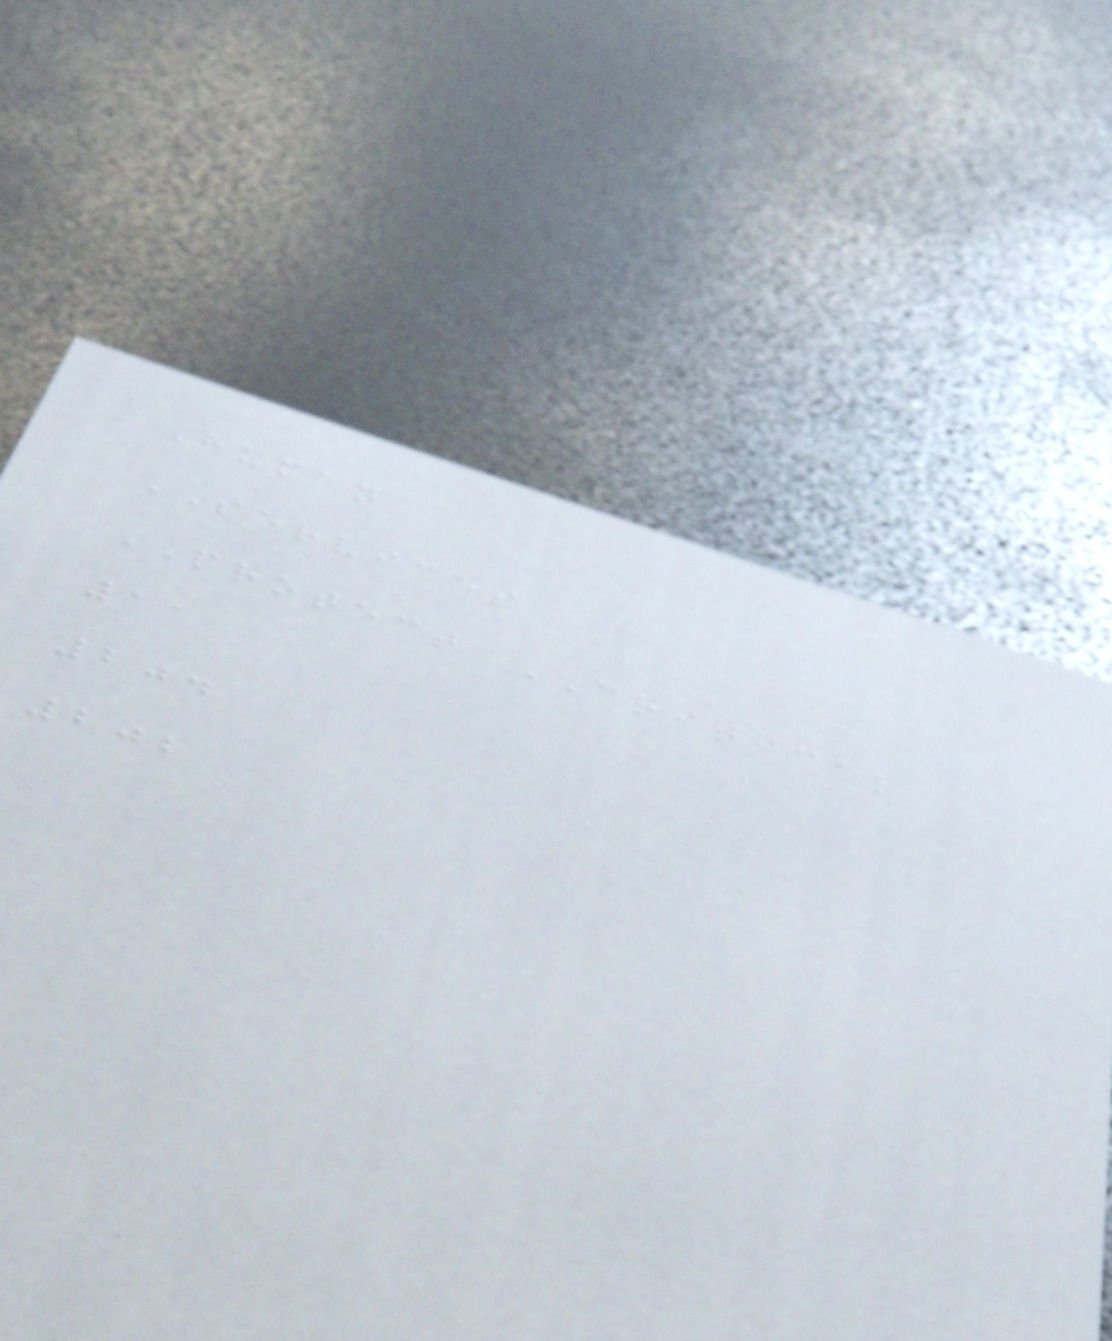Human
SERVICES
PROTECT CRITICAL
11
204
202
